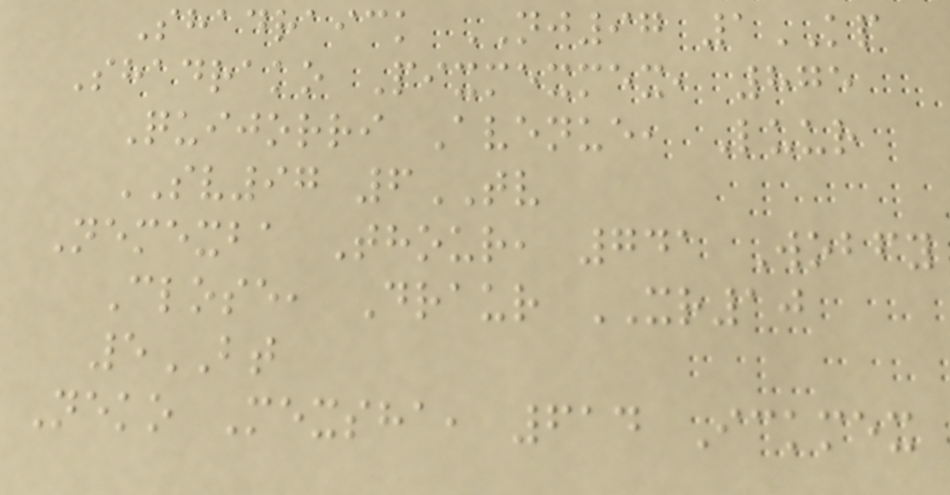Shadraick NJ97 1KP
Shadrako Pixmexmex, 875
Quijorri Avenue, Luur
SV97 6TV
Nemexba Thour, 741 Wobfy
Close, Draur XR10
5BT
Neko Mexsha, 614 Ickmex
